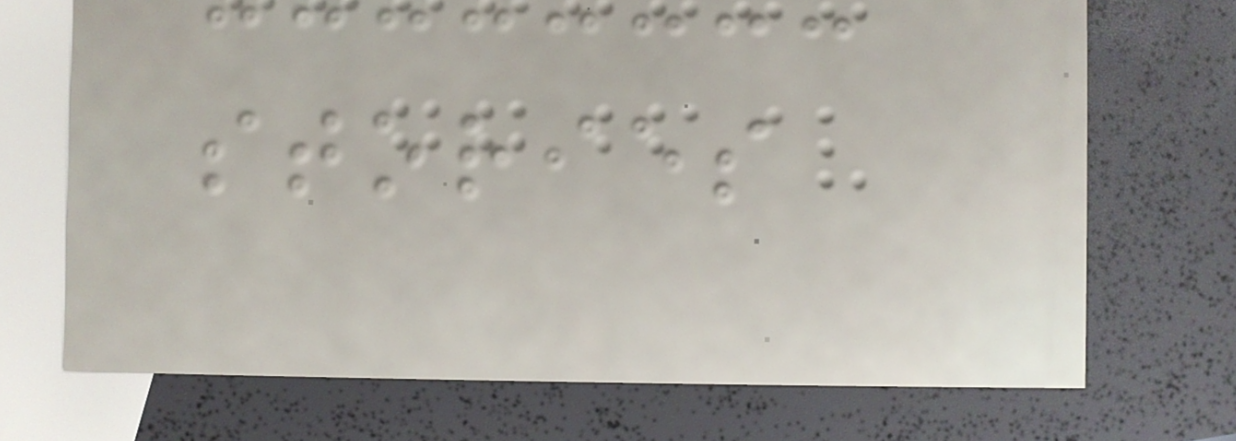stories
